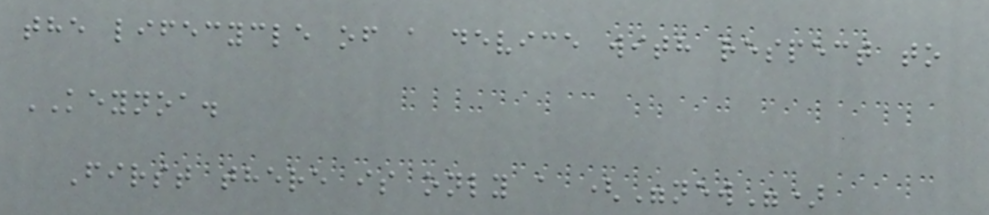the lifecycle of a device with respect to
KEYNOA.
First there is only a ("new")
